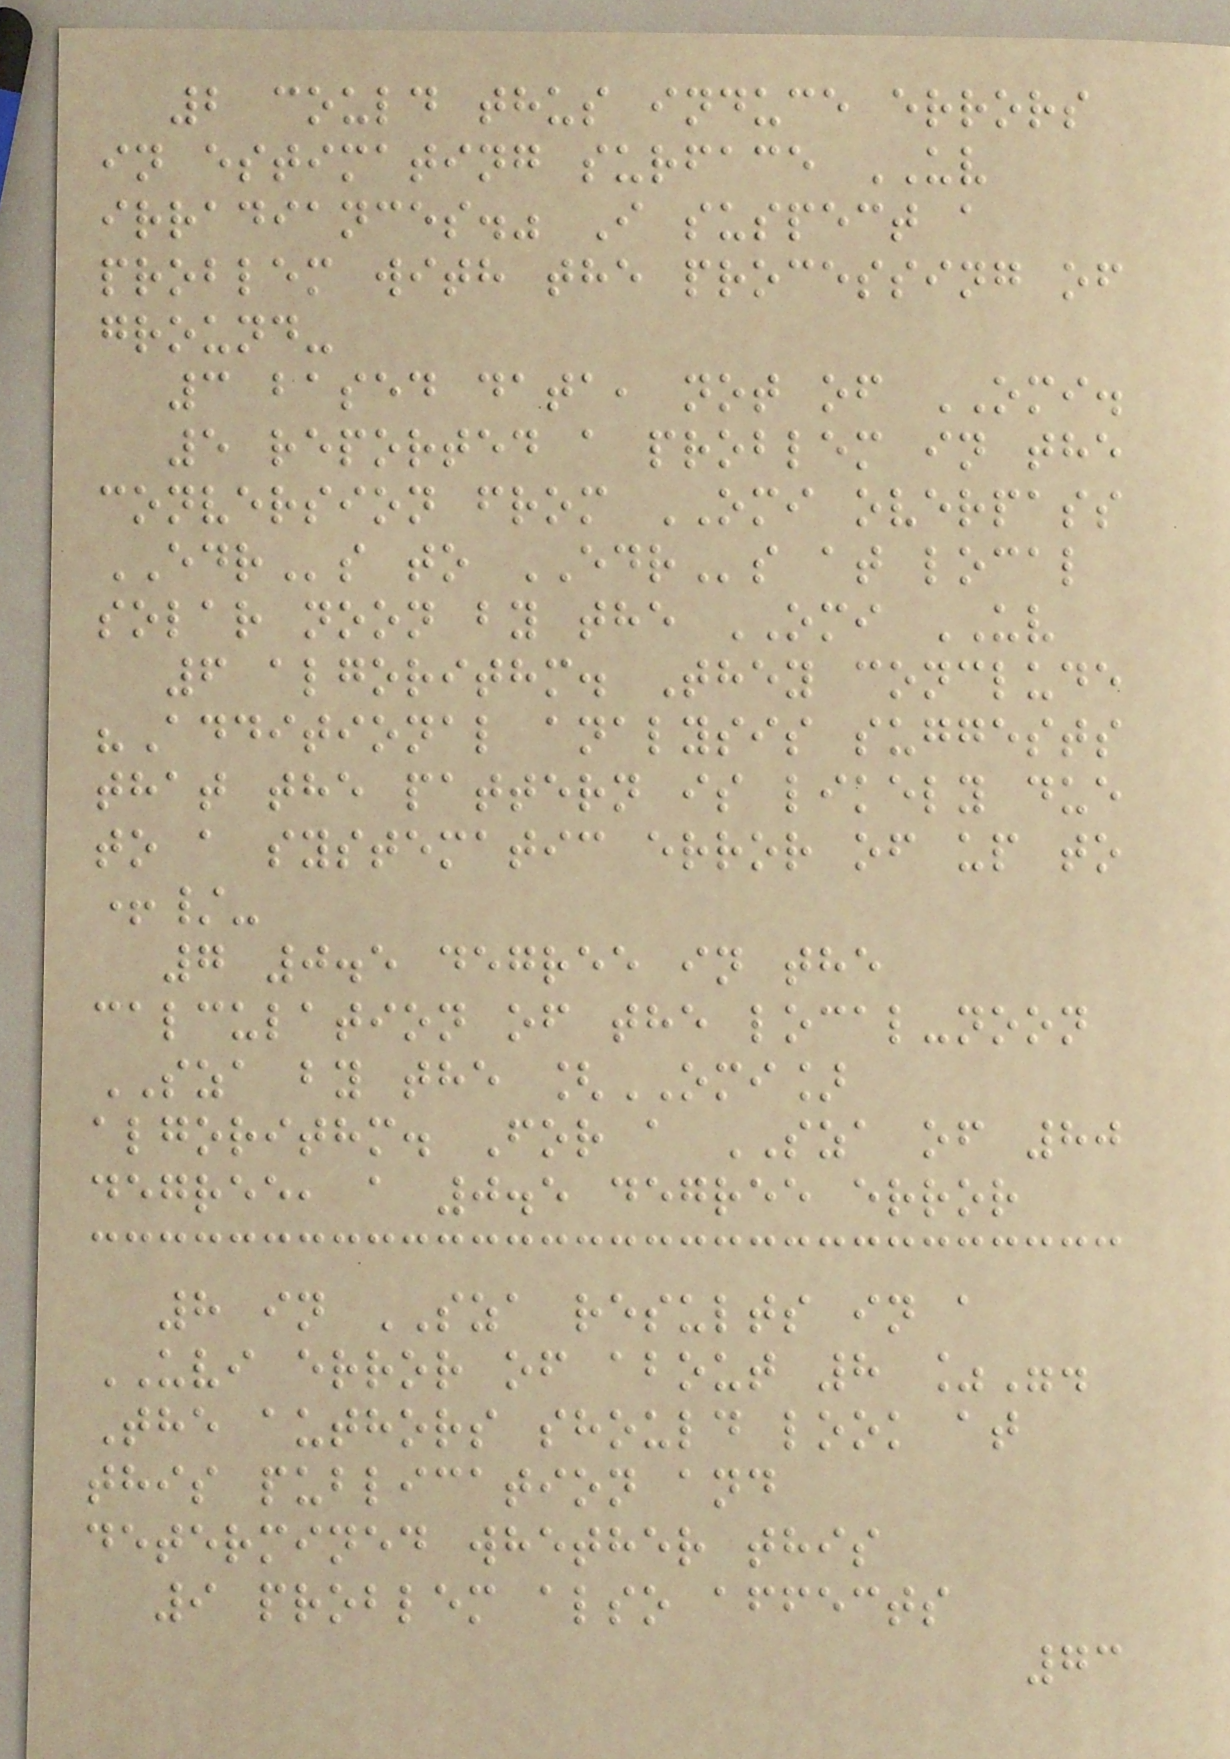2 could thus induce errors
in estimating surface UV
irradiances." I suspect a
problem with the processing of
ground-
3 based data, not of OMI.
5 reported a problem in the
conversion from OMI overpass
EDRs to EDRs at local
solar noon by the OMI UV
6 algorithm. They conclude
"Additional analysis suggests
that the pattern is likely due
to a systematic error of up to
+/-
7 0.5 degree in the
calculation of the local-noon
SZA by the [OMI]
algorithm. For a SZA of 80
degree, a 0.5 degree error
8 in SZA results in a
UVI error of about 8 %".
The authors should look at
this publication and
determined whether this
9 problem also affects
73
